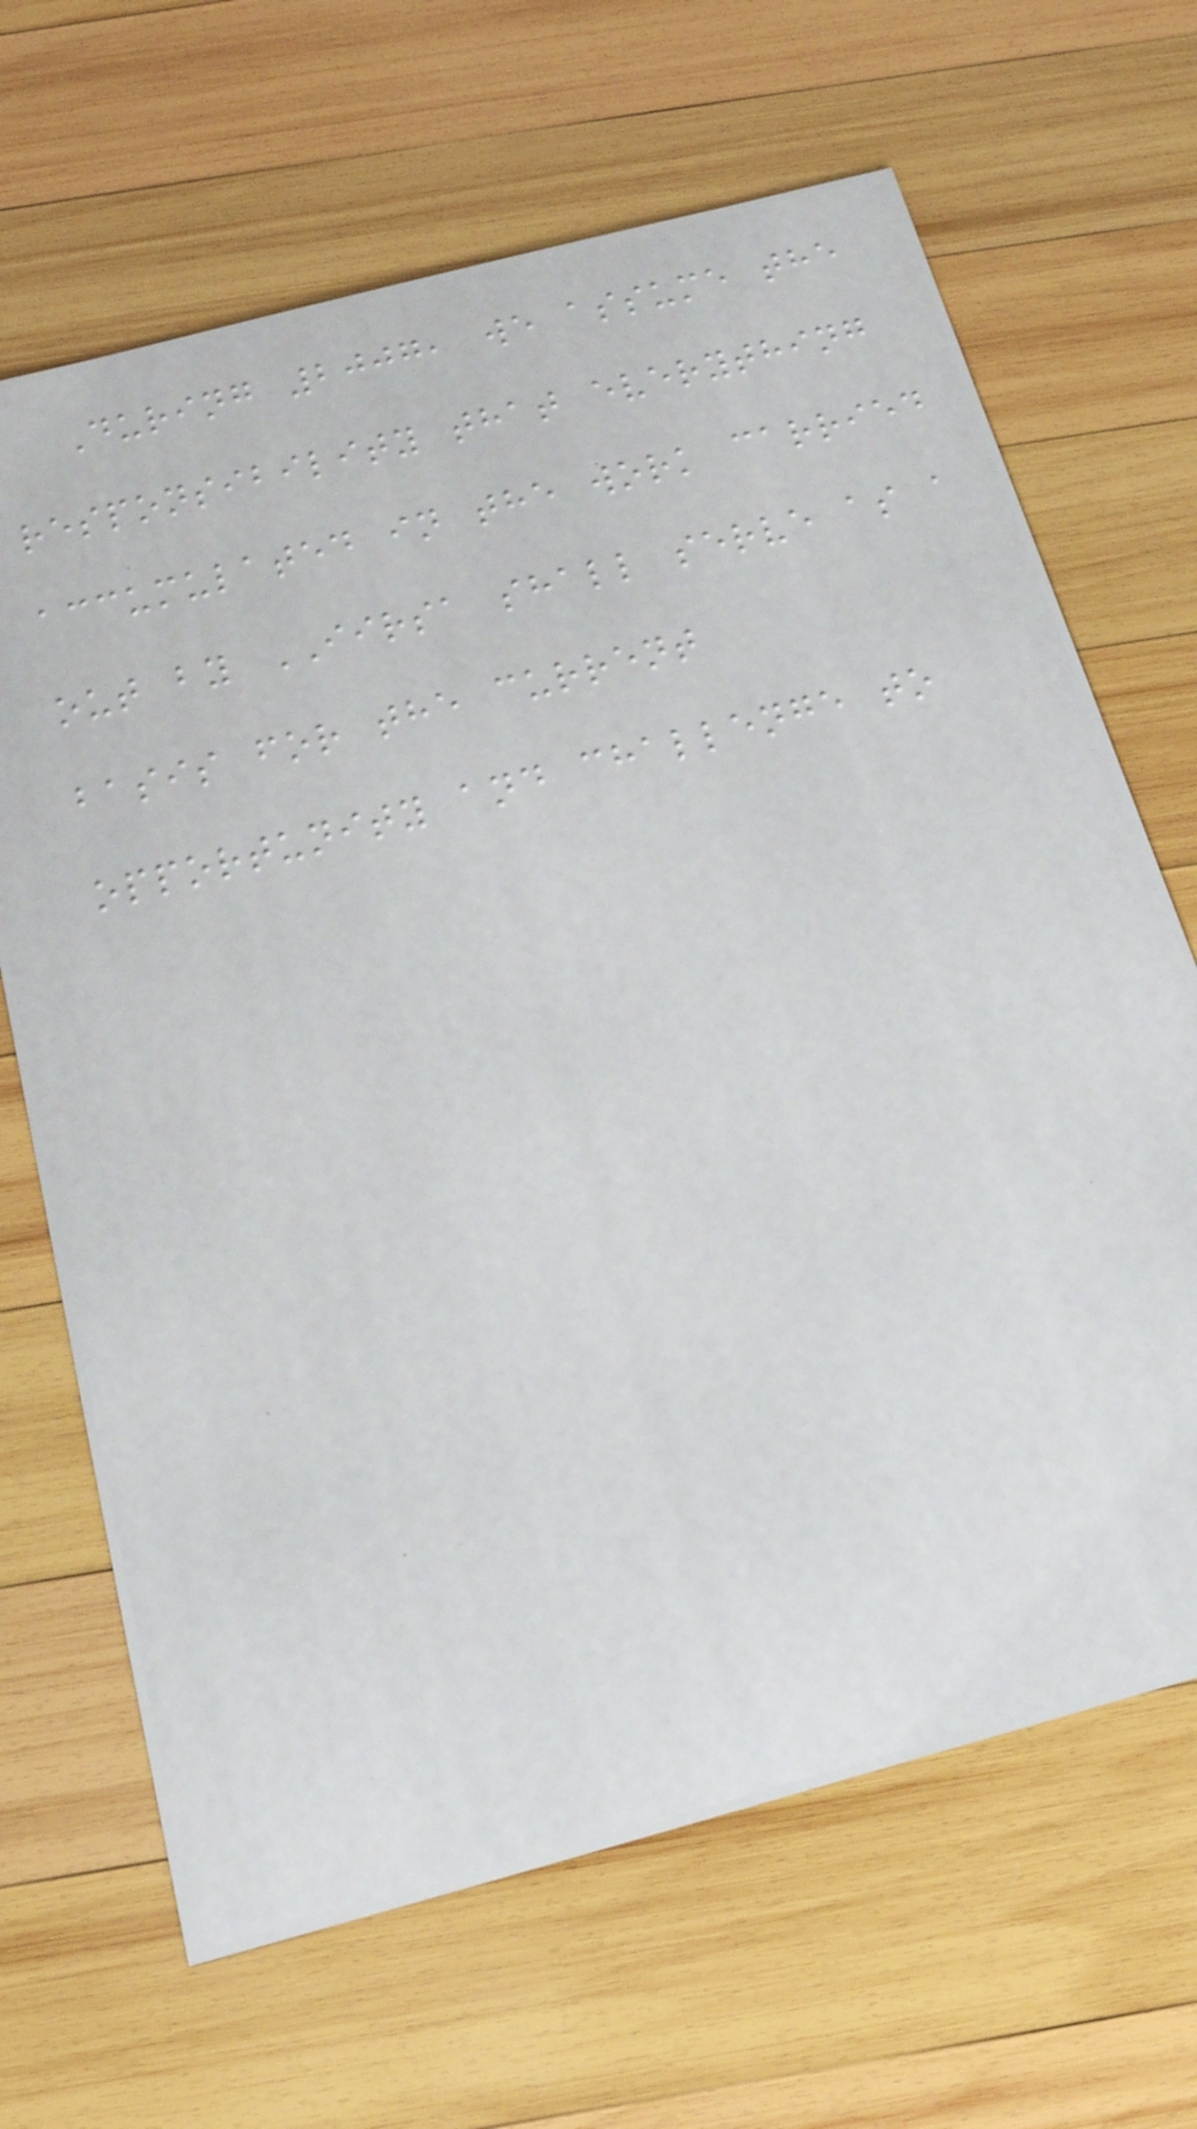During 2007, we assume the
responsibility that everything
accumulated in the work carried
out by IIRSA shall serve as a
basis for the current
opportunity and challenge to
